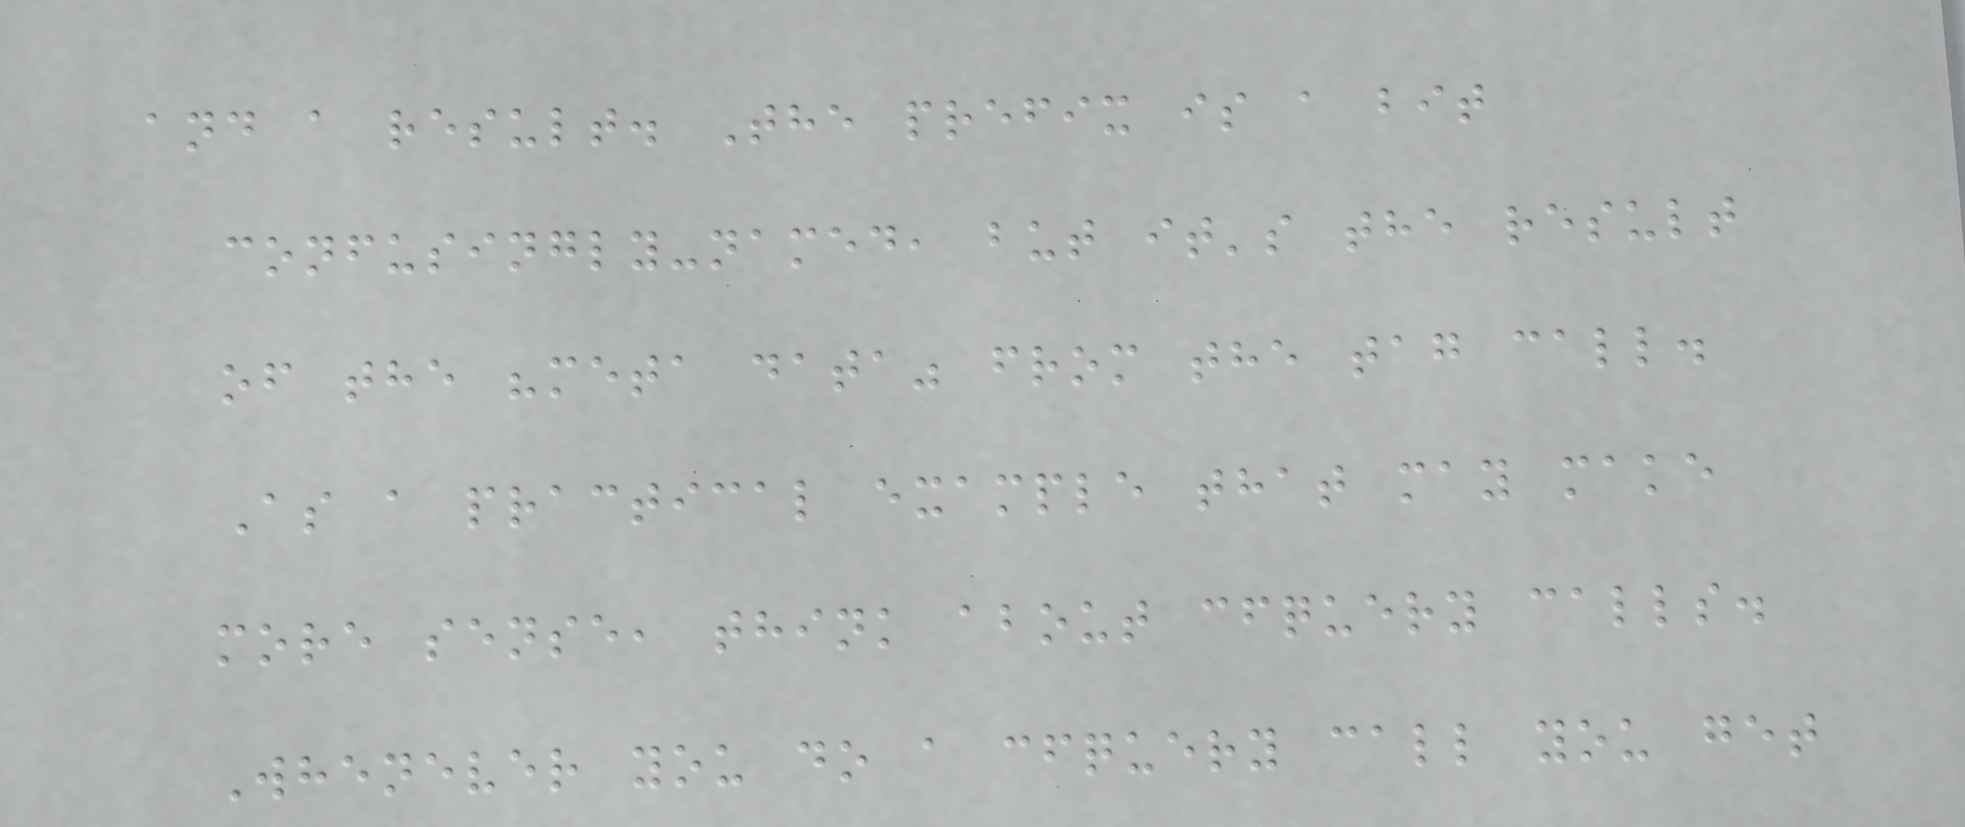and a result. The prefix is a bit
confusingly-named, but it's the result
of the "meta data" from the tag call.
As a practical example that may make
more sense, think about cfquery calls.
Whenever you do a cfquery call you get
